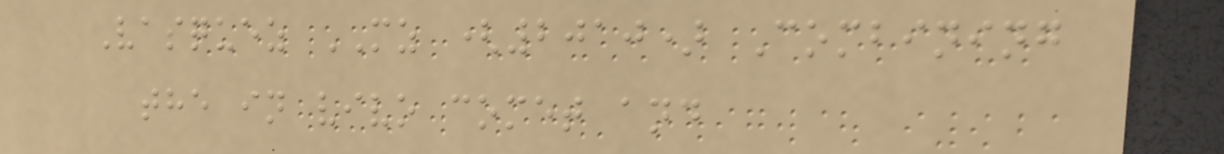Vasquez MZ (2010) Combining
the in vivo comet and
